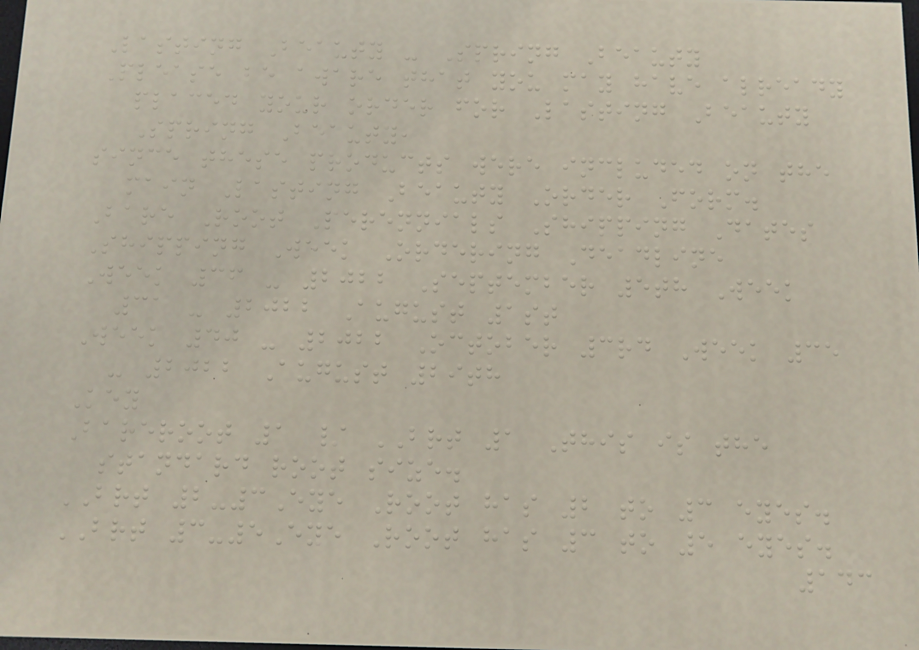Lasting Beauty - Spring Beauty
Please be aware that you may have already
placed your order for Lasting Beauty
Spring Beauty,
since these products were included on the
main Lasting Beauty Order Form.
Bare Root Perennials Shipping Dates
Shipping Week Ordering Deadline
Week 36 - 2022 September 5th Week
31 - 2022 August 1st
Week 40 - 2022 October 3rd Week 35
- 2022 August 29th
Key
Bareroot 1 / BRT 1 This is the
standard root size.
BRT 2-3Eye Root has 2 to 3 eyes.
BRT 3-5Eye Root has 3 to 5 eyes.
143
